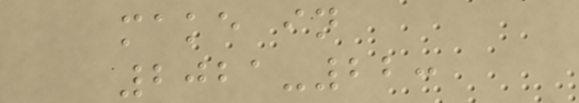make in
2021-22:
